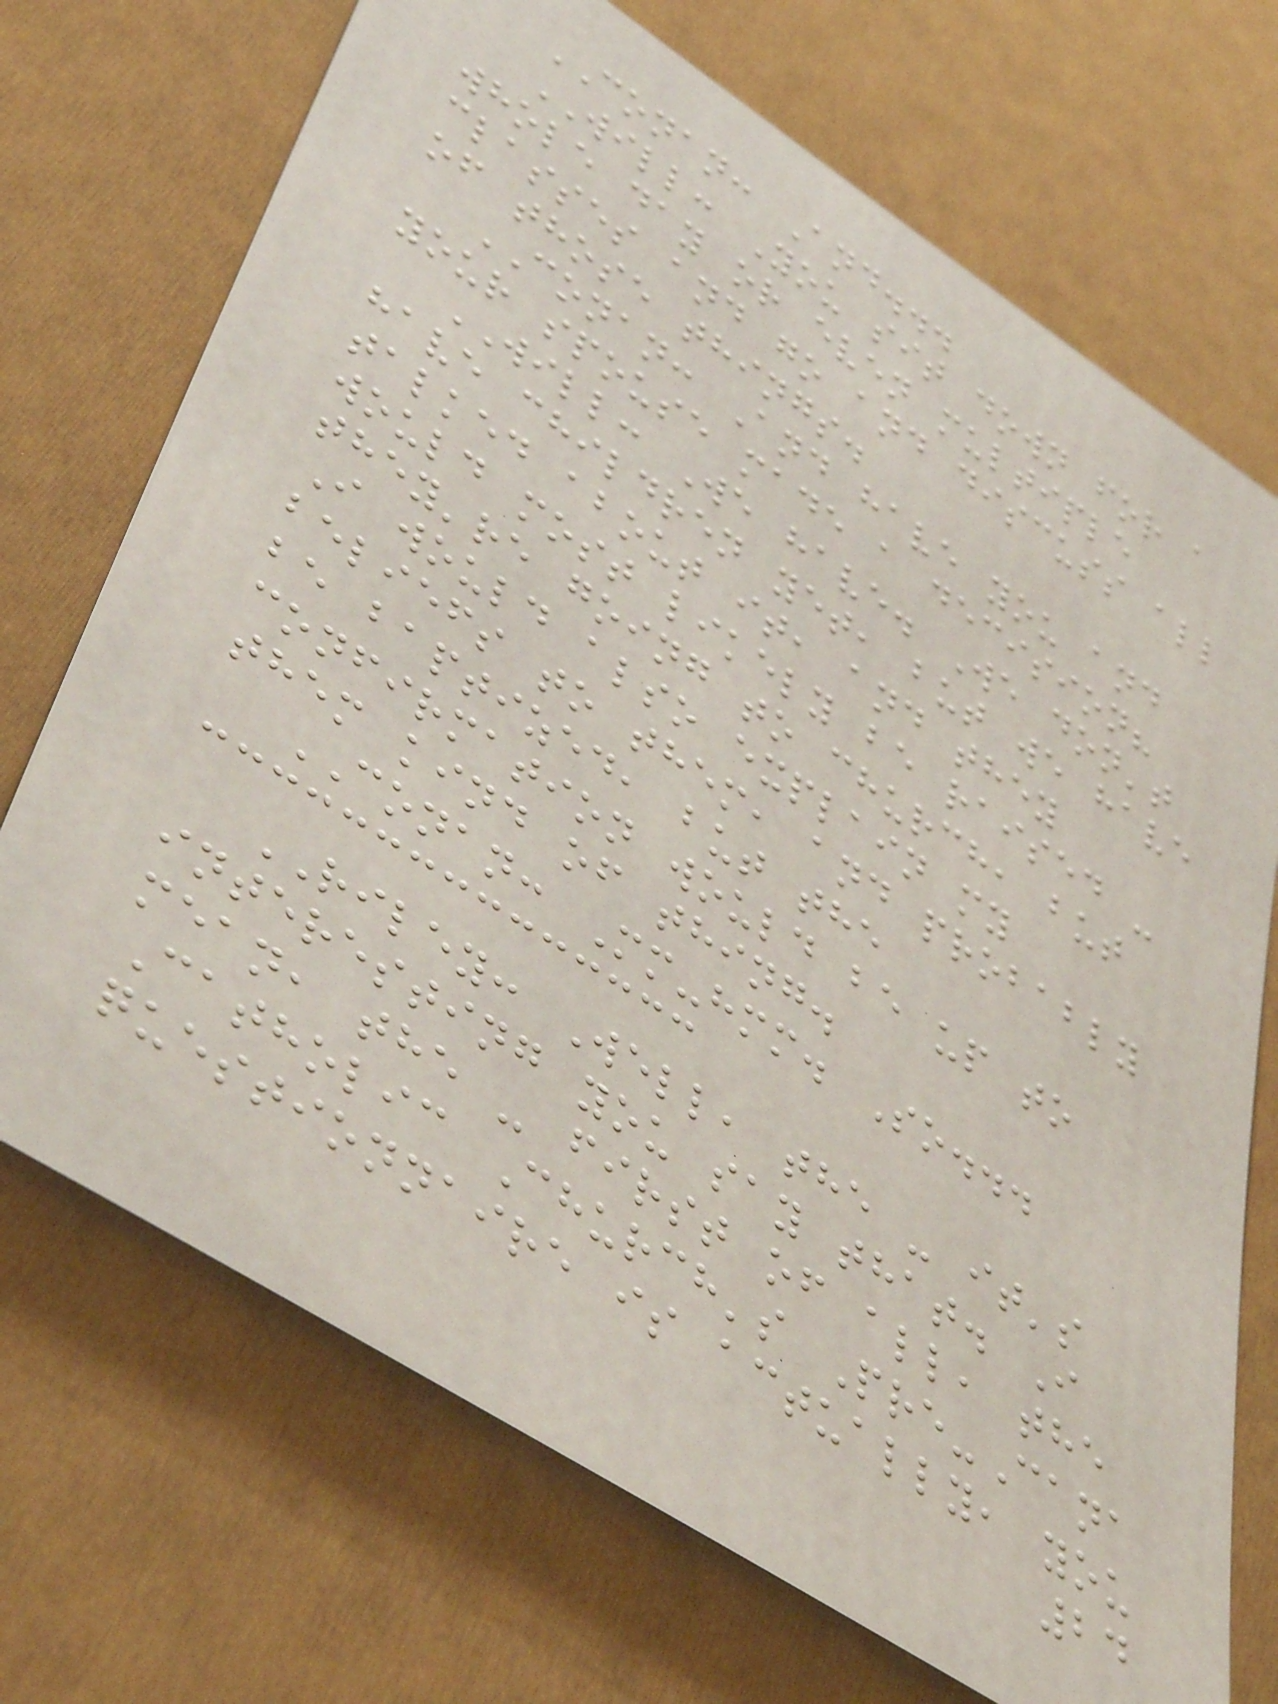CONAN: And...
WILL: You sit down for a
whole day or even multiple
classes and go and discuss all
of those things.
CONAN: And have you and
your spouse made a decision?
WILL: We have. We don't
have children yet, but we have
talked about it, and they
would most likely be raised -
they're going to church, but
I would also explain my
beliefs to them, and probably
be baptized, but the
confirmation would be up to
them kind of thing.
CONAN: Mm-hmm. So...
RILEY: Well, the - it's
interesting you say that. I
mean, the - first of all, the
Catholic Church's Pre-Cana
questionnaire is actually, you
24
